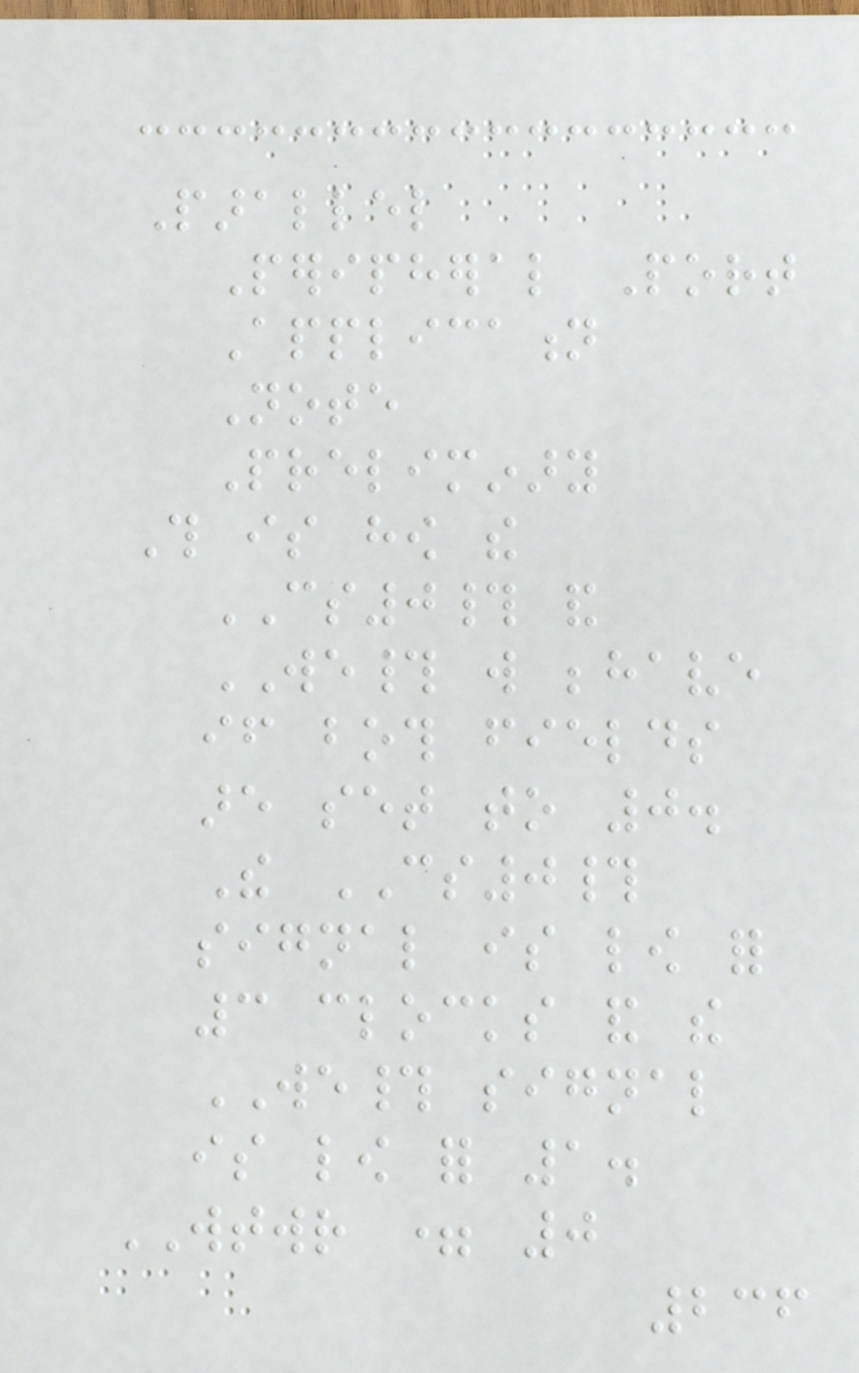Parallel
Peripheral Port
Application
Note
Preliminary
This is how the
CS0# and
WE# will behave
if both fields
are set to 0.
The CS0#
signal is low for
3 clocks and the
WE# signal
is low for 1.
WTWR = 0
236
